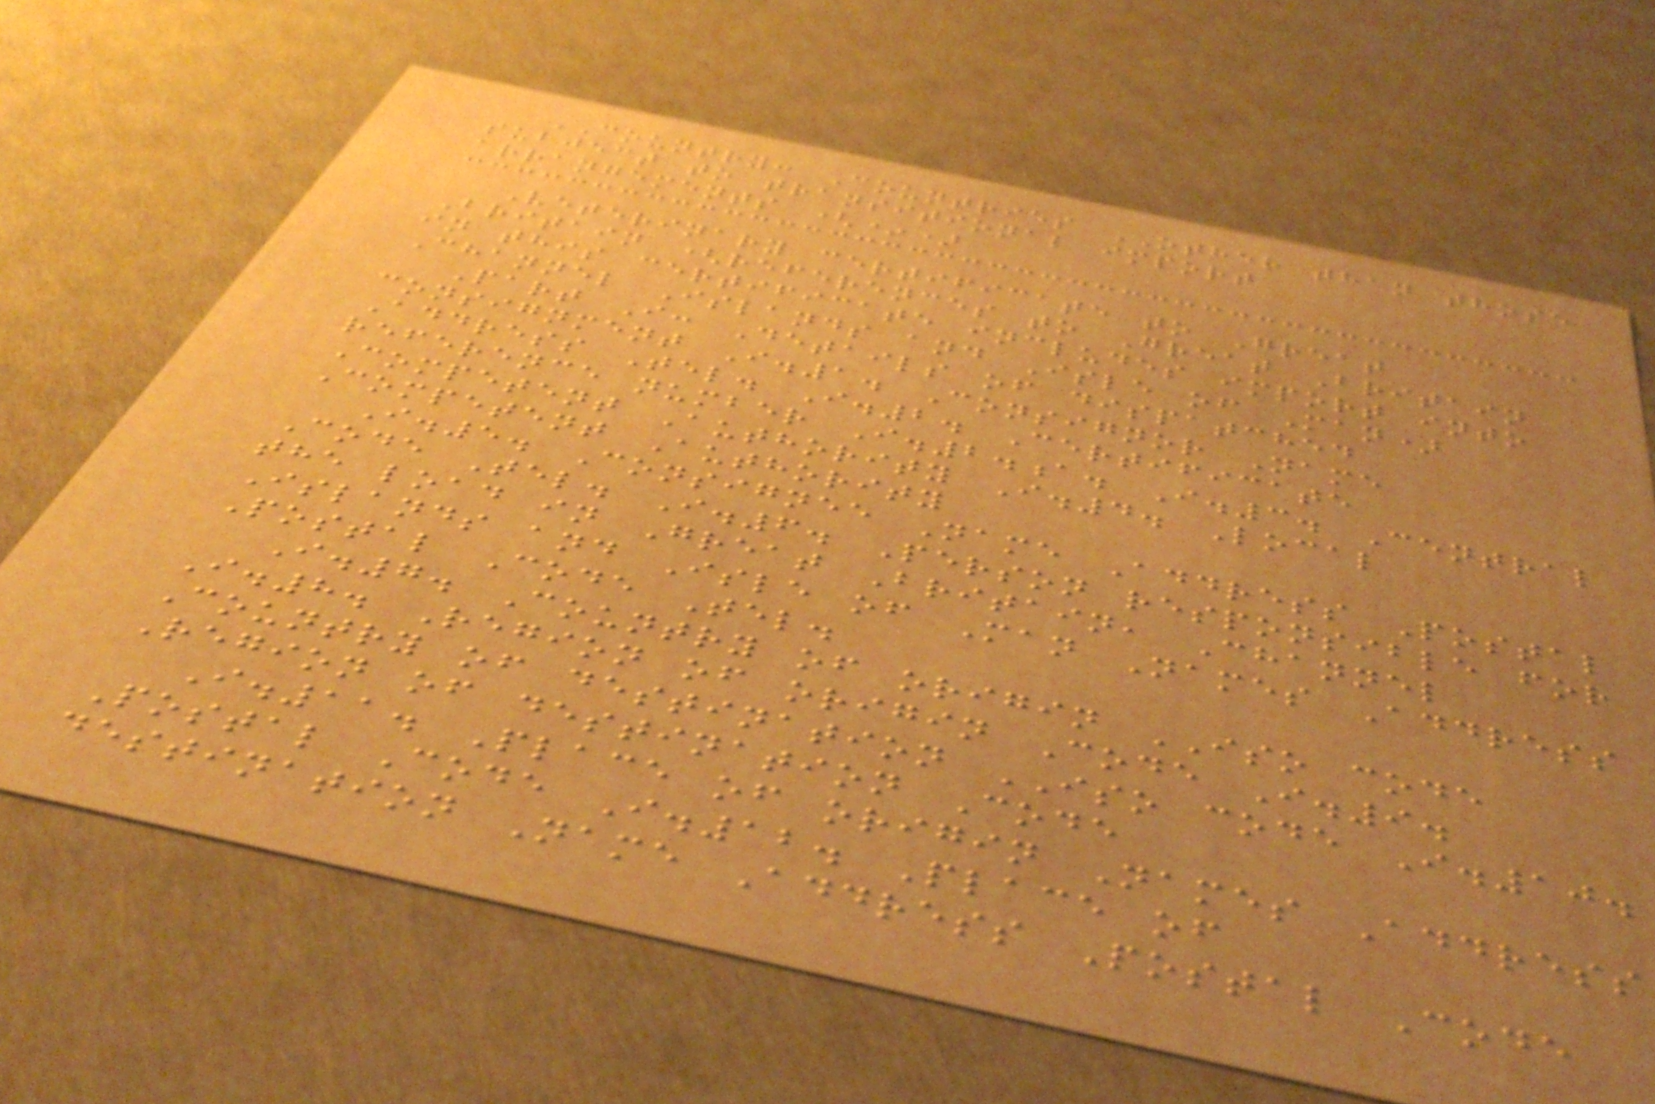COUNTRY: Countries OTHER than those
subject to transitional import
arrangements (*)
Veterinary certificate to Great
Britain (references to Great Britain
in this certificate includes import into
Channel Islands and Isle of Man)
Part I: Details of dispatched
consignment I.1. Consignor Name
Address Tel. I.2. Certificate
reference number I.2.a. I.3. Central
Competent Authority I.4. Local
Competent Authority
I.5. Consignee Name Address Postal
Code Tel. I.6. Person responsible for
the load in Great Britain, Channel
Islands and Isle of Man Names Address
Postal Code Tel.
I.7. Country of origin ISO code
I.8. Region of origin Code I.9.
Country of destination ISO code I.10.
Region of destination Code
I.11. Place of origin Names Address
Postal Code I.12. Place of
destination Name Address Postal Code
